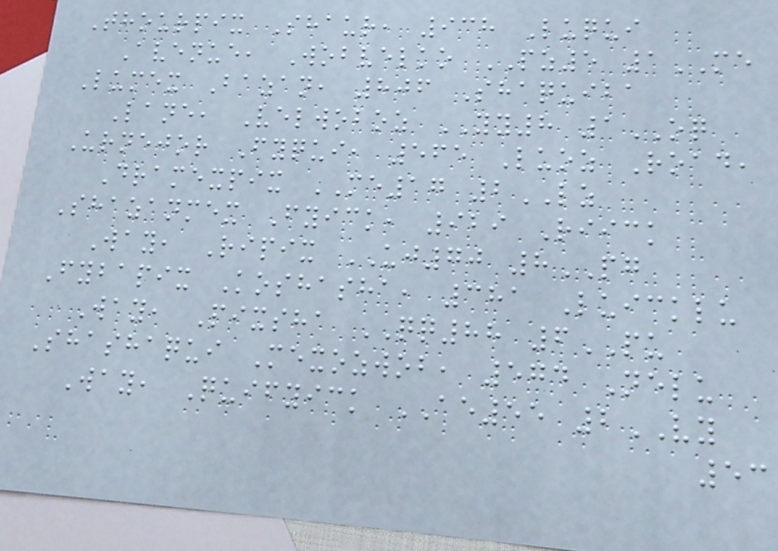Thourpix Shaur, 938 Luqui
Avenue, Wobvelko PZ5 1ME
Lumex Bazan, 806 Shaquiba
Lane, Velwoboz YY8 1OQ
Urnejor Fyqui, 565 Luoz Road,
Dramexpix ME17 2LZ
Shazanmex Fyick, 929 Riick
Way, Ripix UJ70 8PG
Fybapix Koshasha, 381 Luicklu
Way, Pixsha QQ88 6PU
Shashaqui Mexozwob, 574 Nelu
Way, Quifyick AE55 2VY
53
